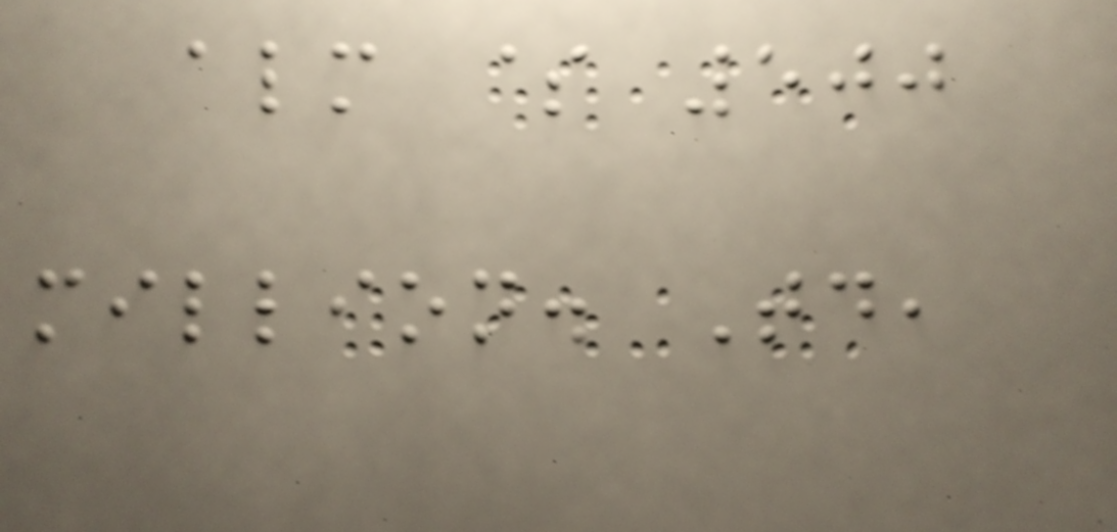almost $ 500
million. Today,
